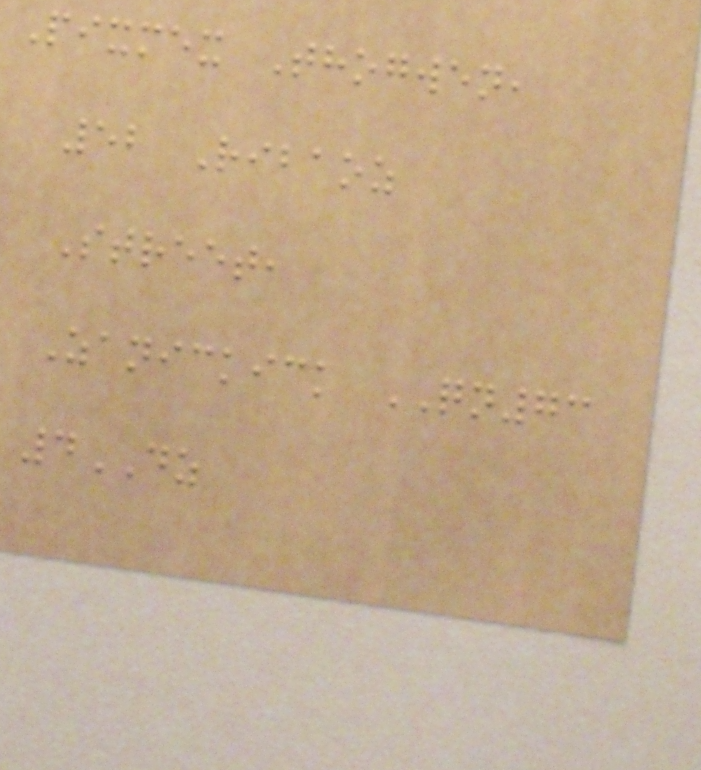Pixmex Thogwen,
52 Ribaoz
Street,
Zanickick QN73
4DZ
